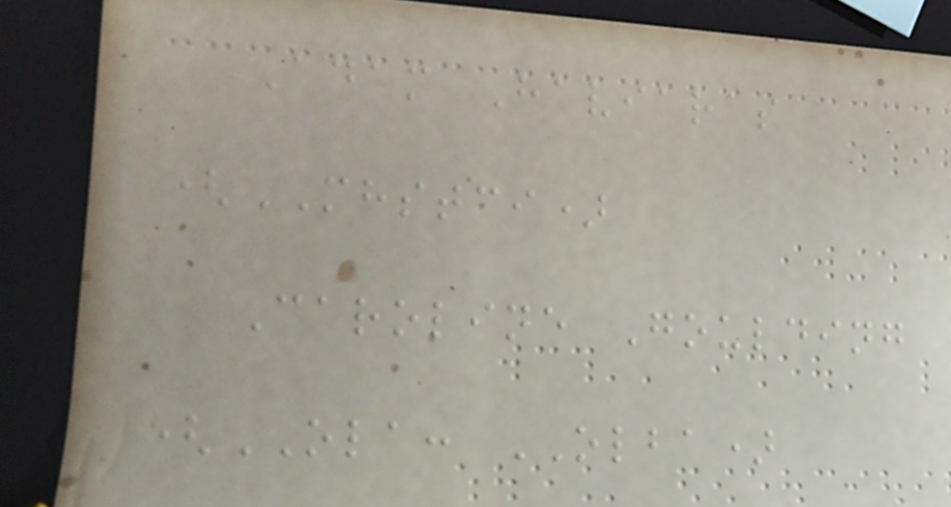Adam Haviaras
(MHSTCI)
Caroline Goulding
(OLA: OLBA)
